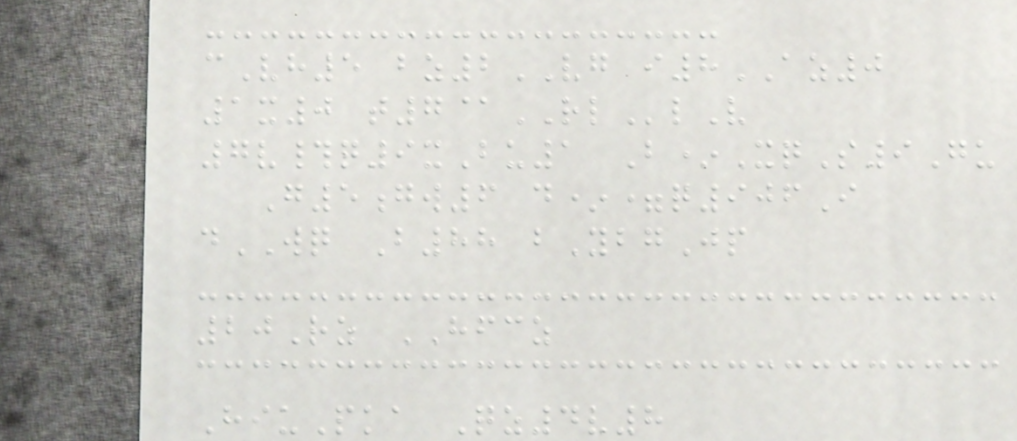cVh5 bz2VG i8AZ0
1x0 t7@RLlV
7v#q9xBu1 B*XqS9Gu
G5gw6 d*=q906I
dWQ B88 bYbgJp
20Rz HFCZ
HiuPka Qz4v8
